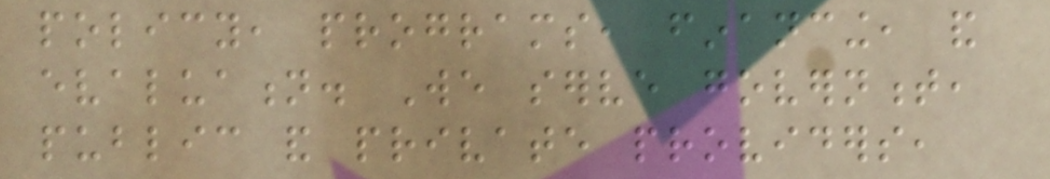policy, programs, financing, and
evaluation. We serve government,
public and private providers,
